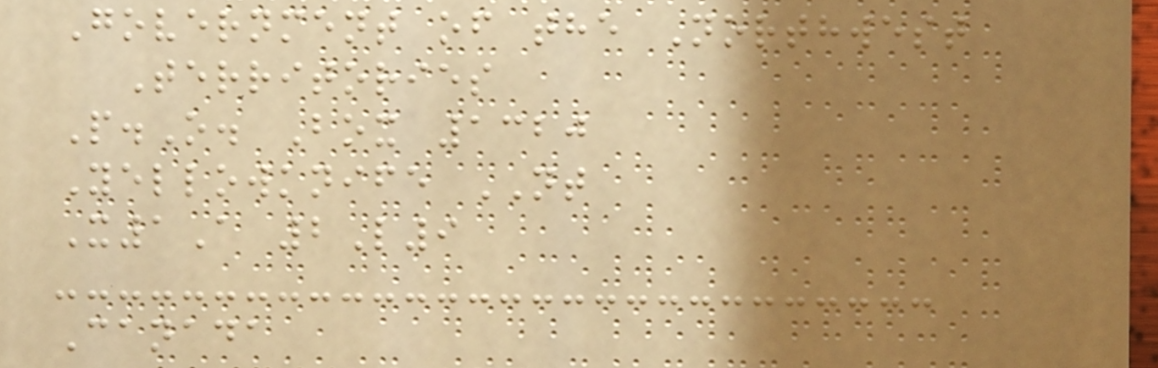Government of the Northwest
Territories
P.O. Box 1320
Yellowknife NT
X1A 2L9
Canada
